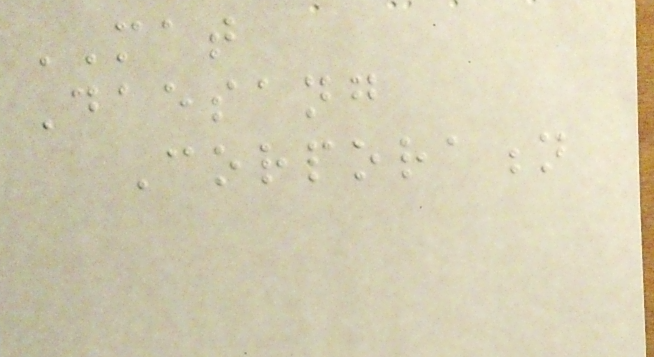MAT
Daesang
Corporation
